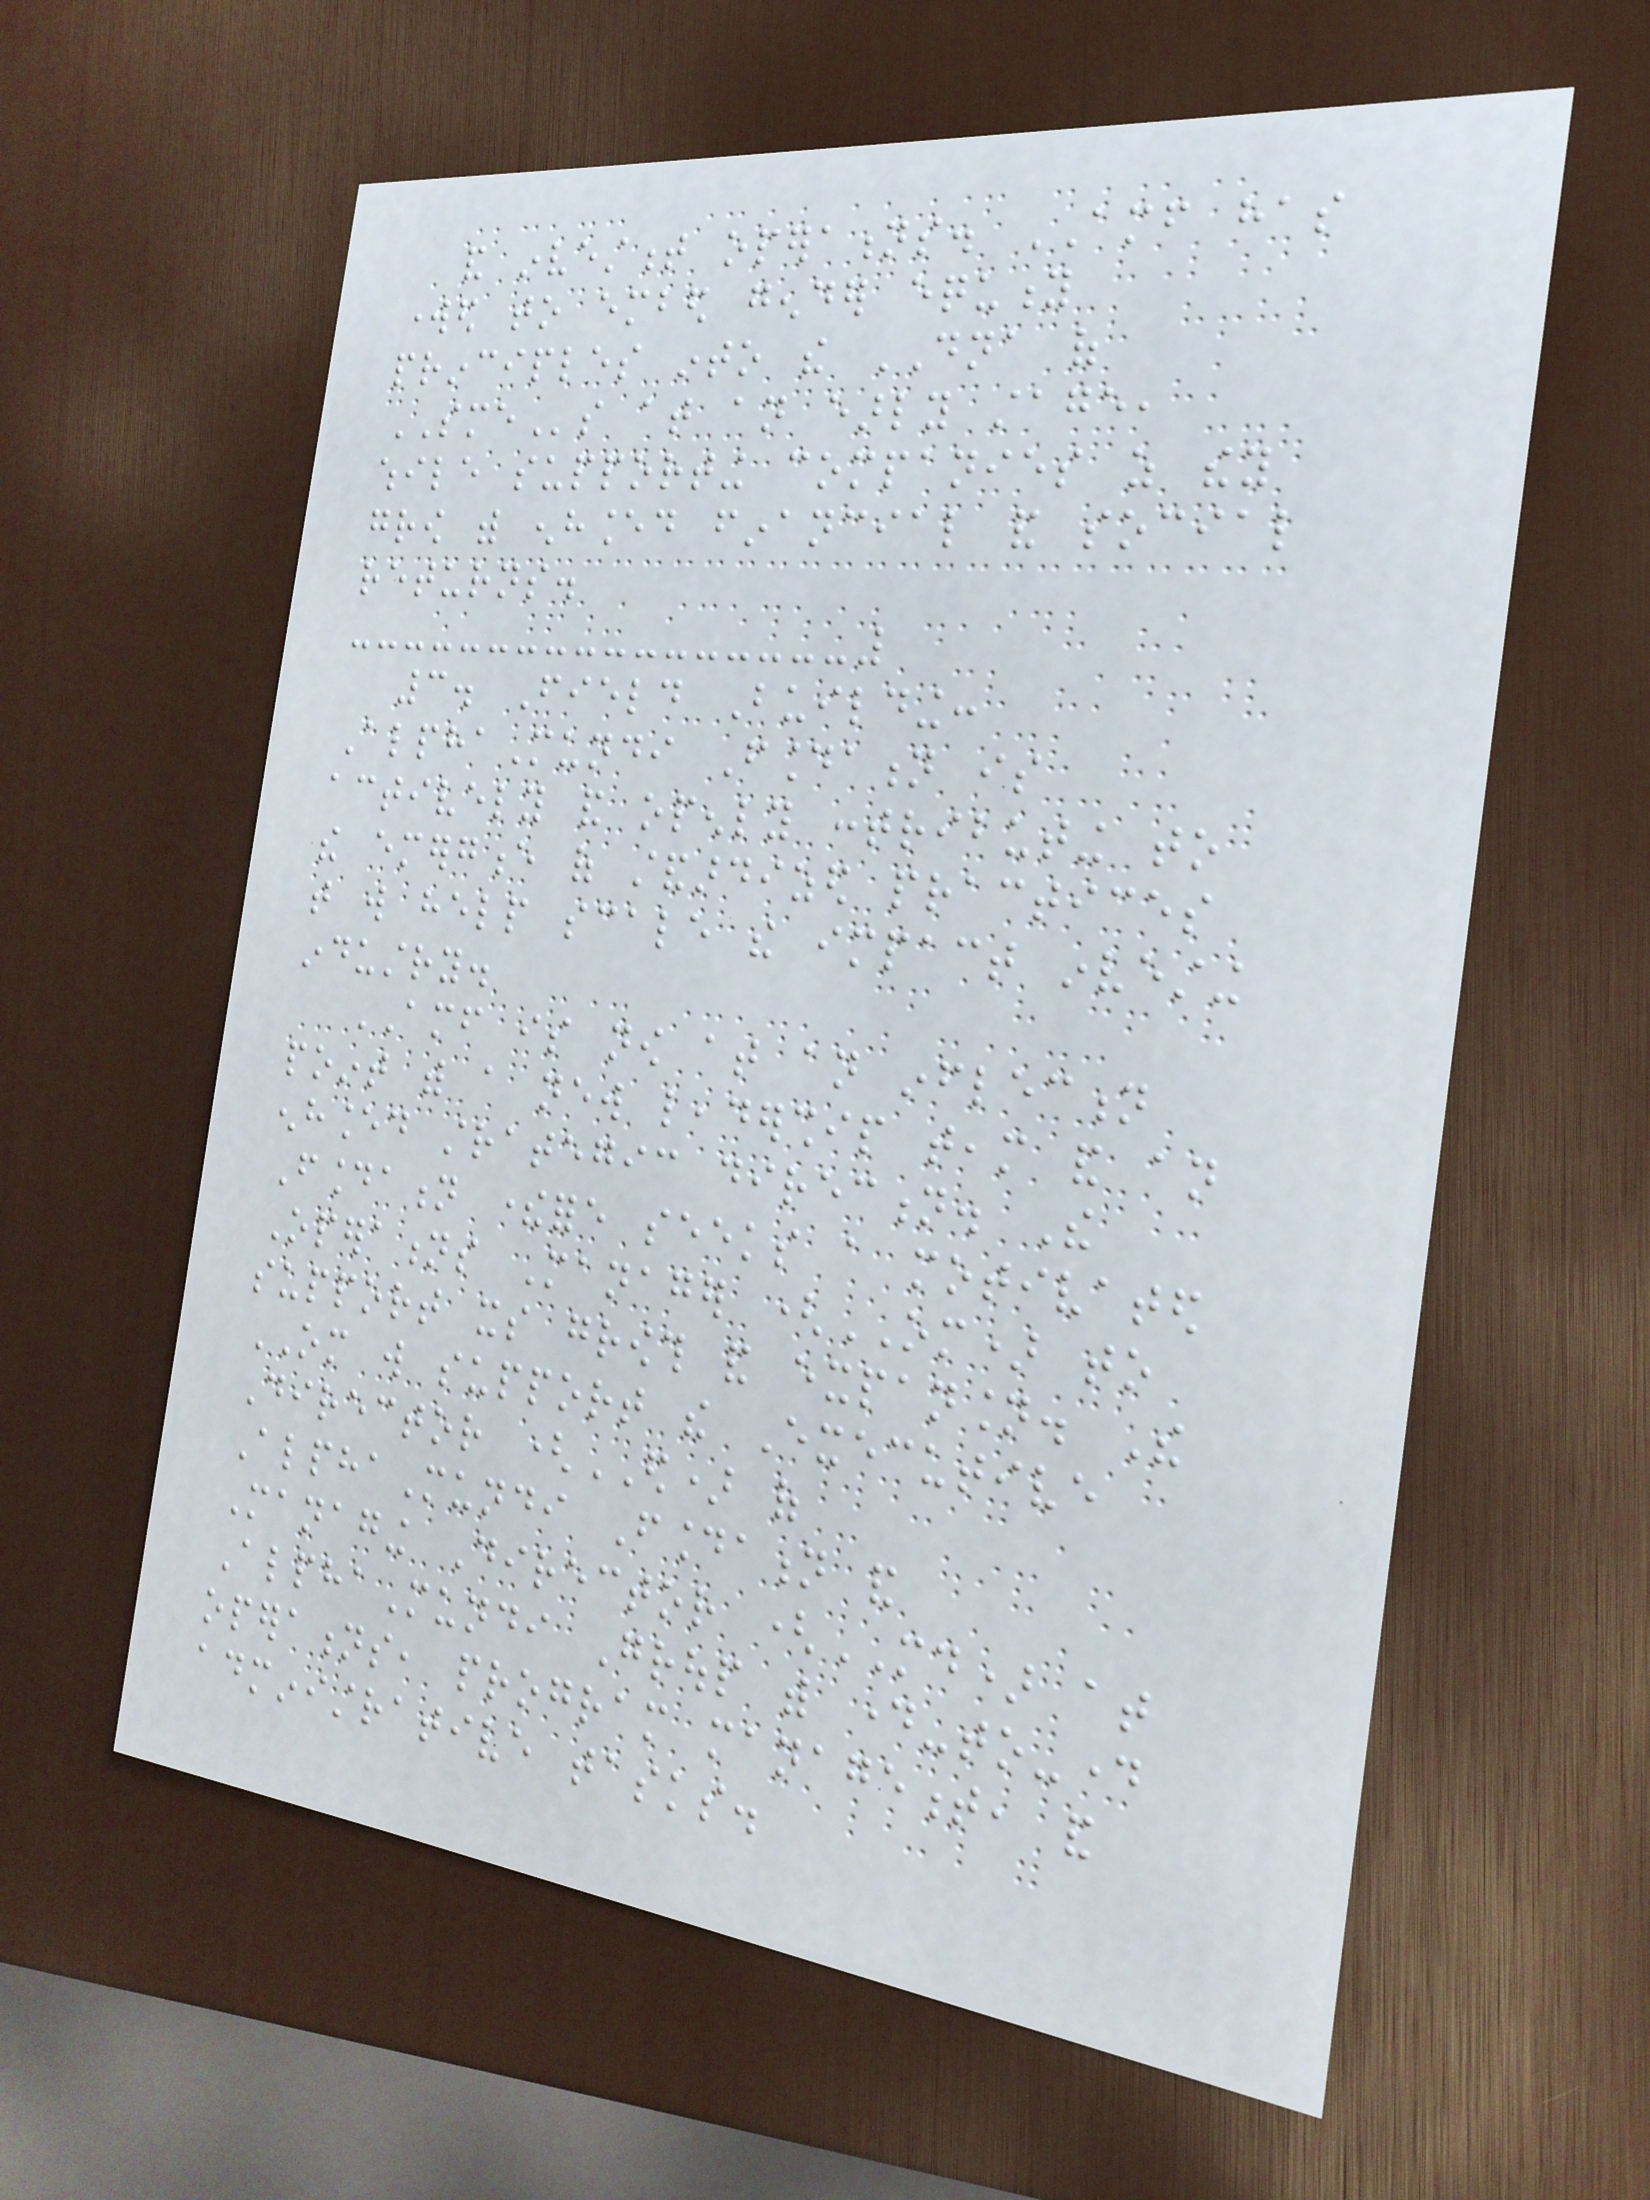and investment operations. AMF has
worked to embed gender equity
principles into the DNA of
SMEs at an early stage,
while supporting companies as they
grow with enhanced financial and social
returns.
3. Field Building:
AlphaMundi Foundation is
actively and openly contributing to
the emergence of standardized practices
that will help scale the impact investing
industry.
AMF is now at an inflection
point with a new leadership team and an
enhanced strategic direction. The
Foundation therefore seeks a motivated
Operations Manager (OM) to
support its growth and expansion. The
OM will support the Executive
Director (ED) of
AlphaMundi Foundation and
Managing Director (MD) at
AlphaMundi Group with day-to-day
operations, program management, and
administrative tasks.
